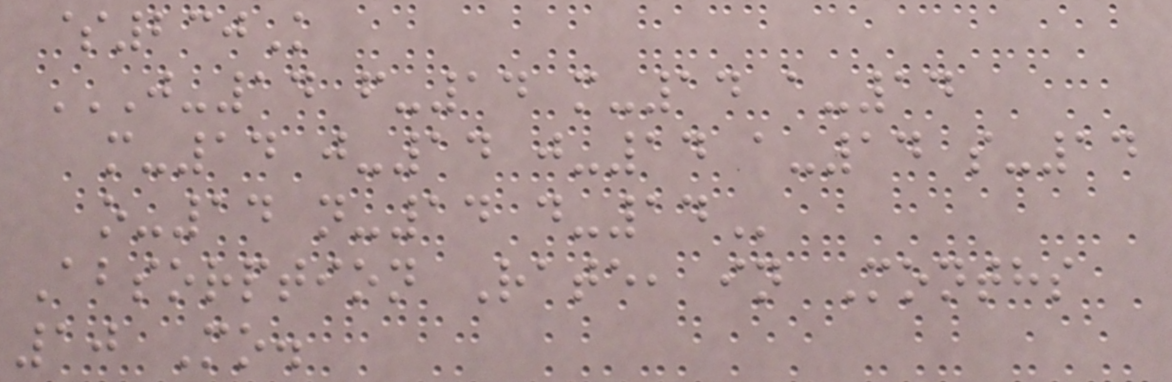$230K
J-14 F-14 M-14 A-14
M-14 J-14 J-14 A-14 S-14
O-14 N-14 D-14
Absorption Rate, in Months
10 Mo.
